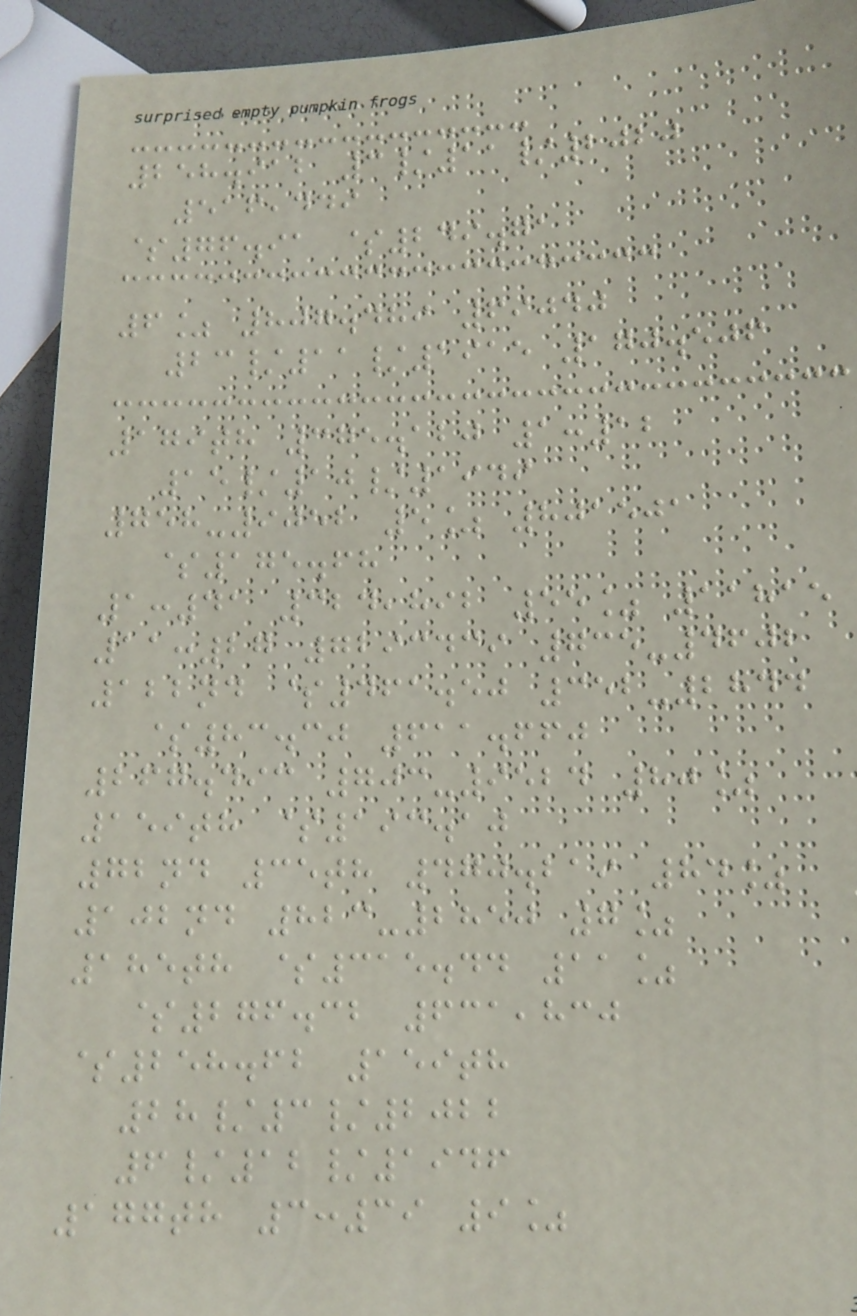258.912 3/11/2020
516,449
$76.91 $249.71
6% 807.489 69040
23/11/1915 170.506
179th 375.120 1:12
15/10/1949
758-9052 5% 801501
$175.68
1:41 324,892 55% 11815
11:27 7293439 735-4602
122nd $461.50 352-2844
$83.30 611.660
267.493 703-9524 80%
159th $193.10
72nd 35th 470.219 84%
102nd 823-2850 7%
185th $315.44 11%
$276.32 631,830
$258.62 159th
28/3/2022
6/12/1946
177th 3:39 9%
